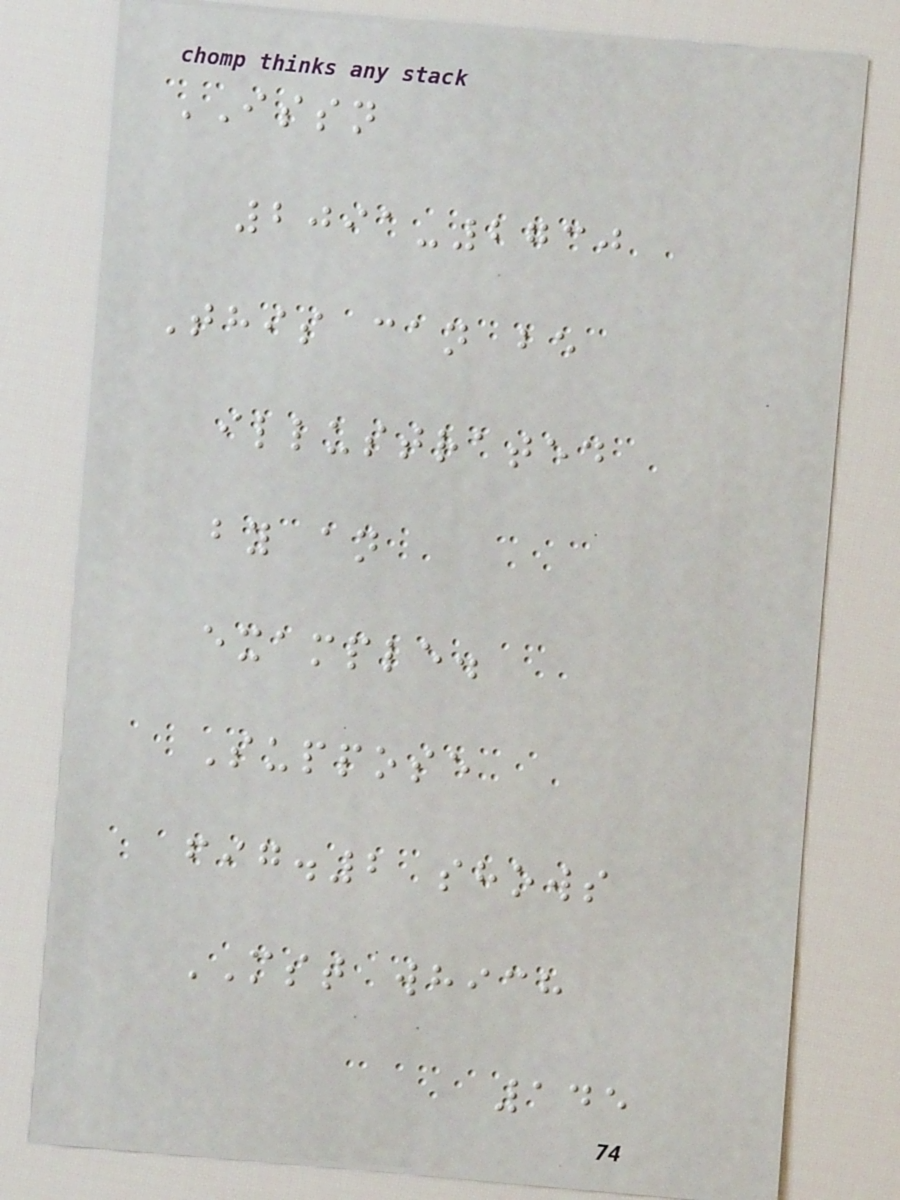ISSN
2091-2730
This can be
illustrated
by an
example.
Suppose
fig.2 shows
MST which
145
